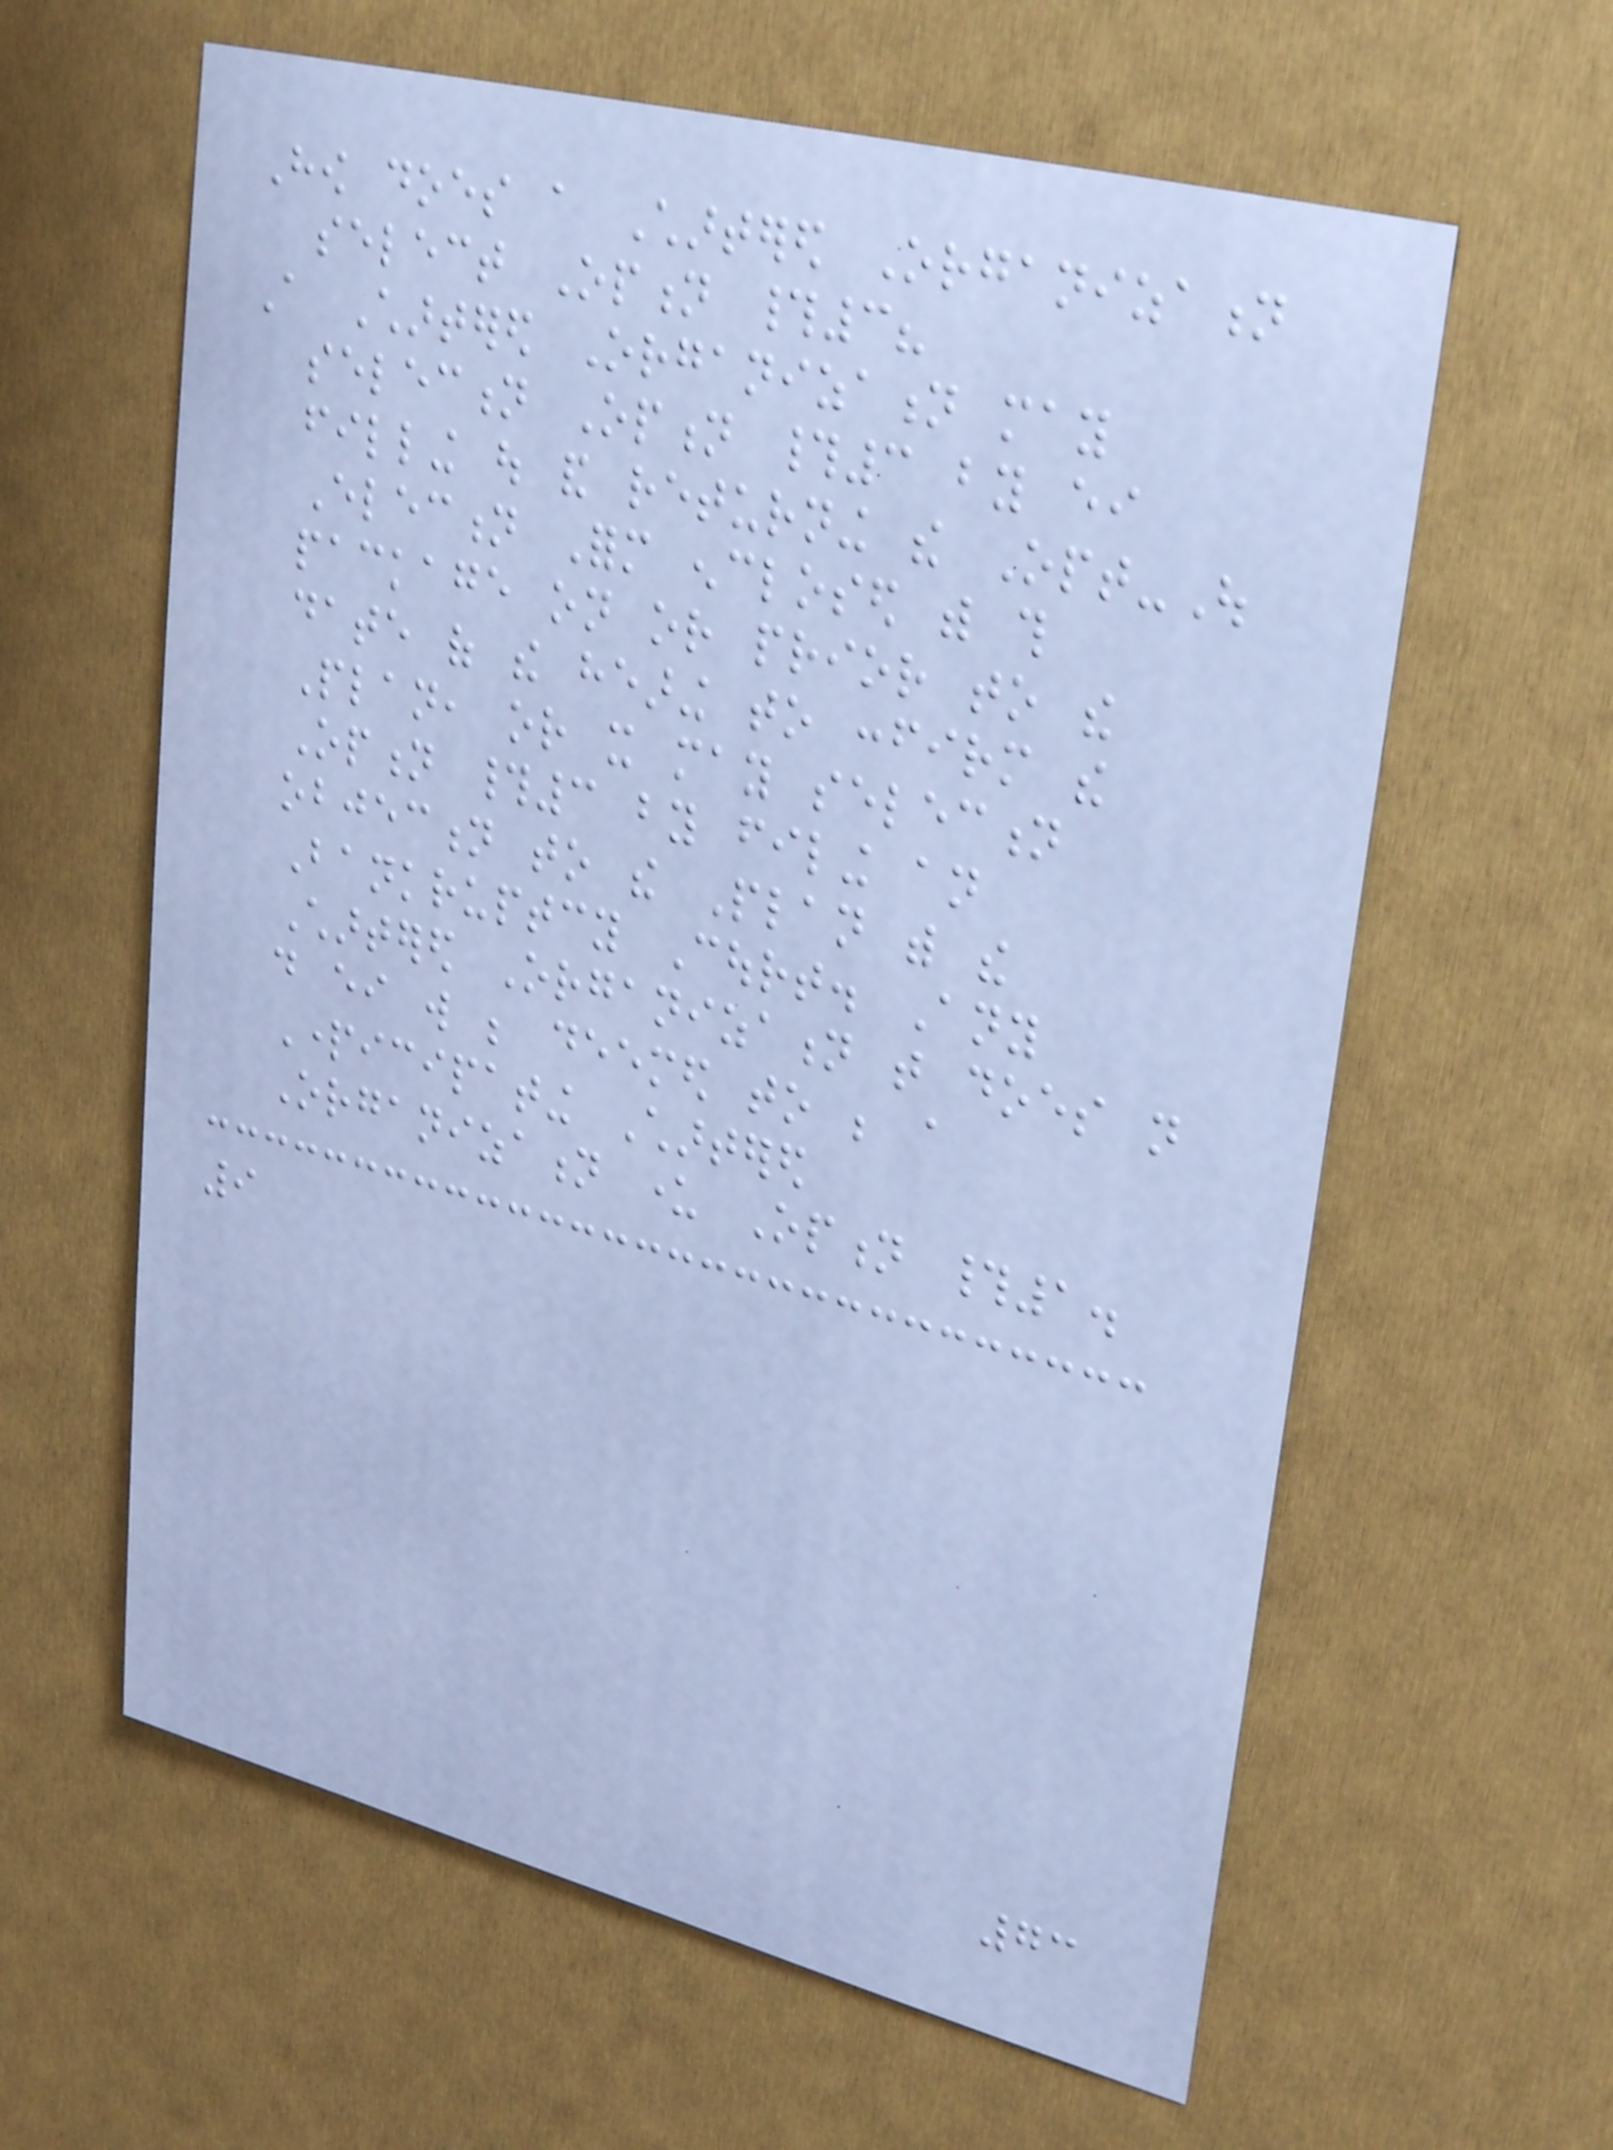How does a Chartered Organization
select Option #3?
A Chartered Organization may
selection Option #3 by either
filling out and returning the Opt-Out
Election Form enclosed with this
package on or prior to the
date of the hearing to confirm the
Plan, or it may selection
Option #3 by filing an
objection to the Plan with the
Bankruptcy Court. Any
Chartered Organization that does not
do either will be deemed to be a
Participating Chartered
Organization under Option #1.
9
73
